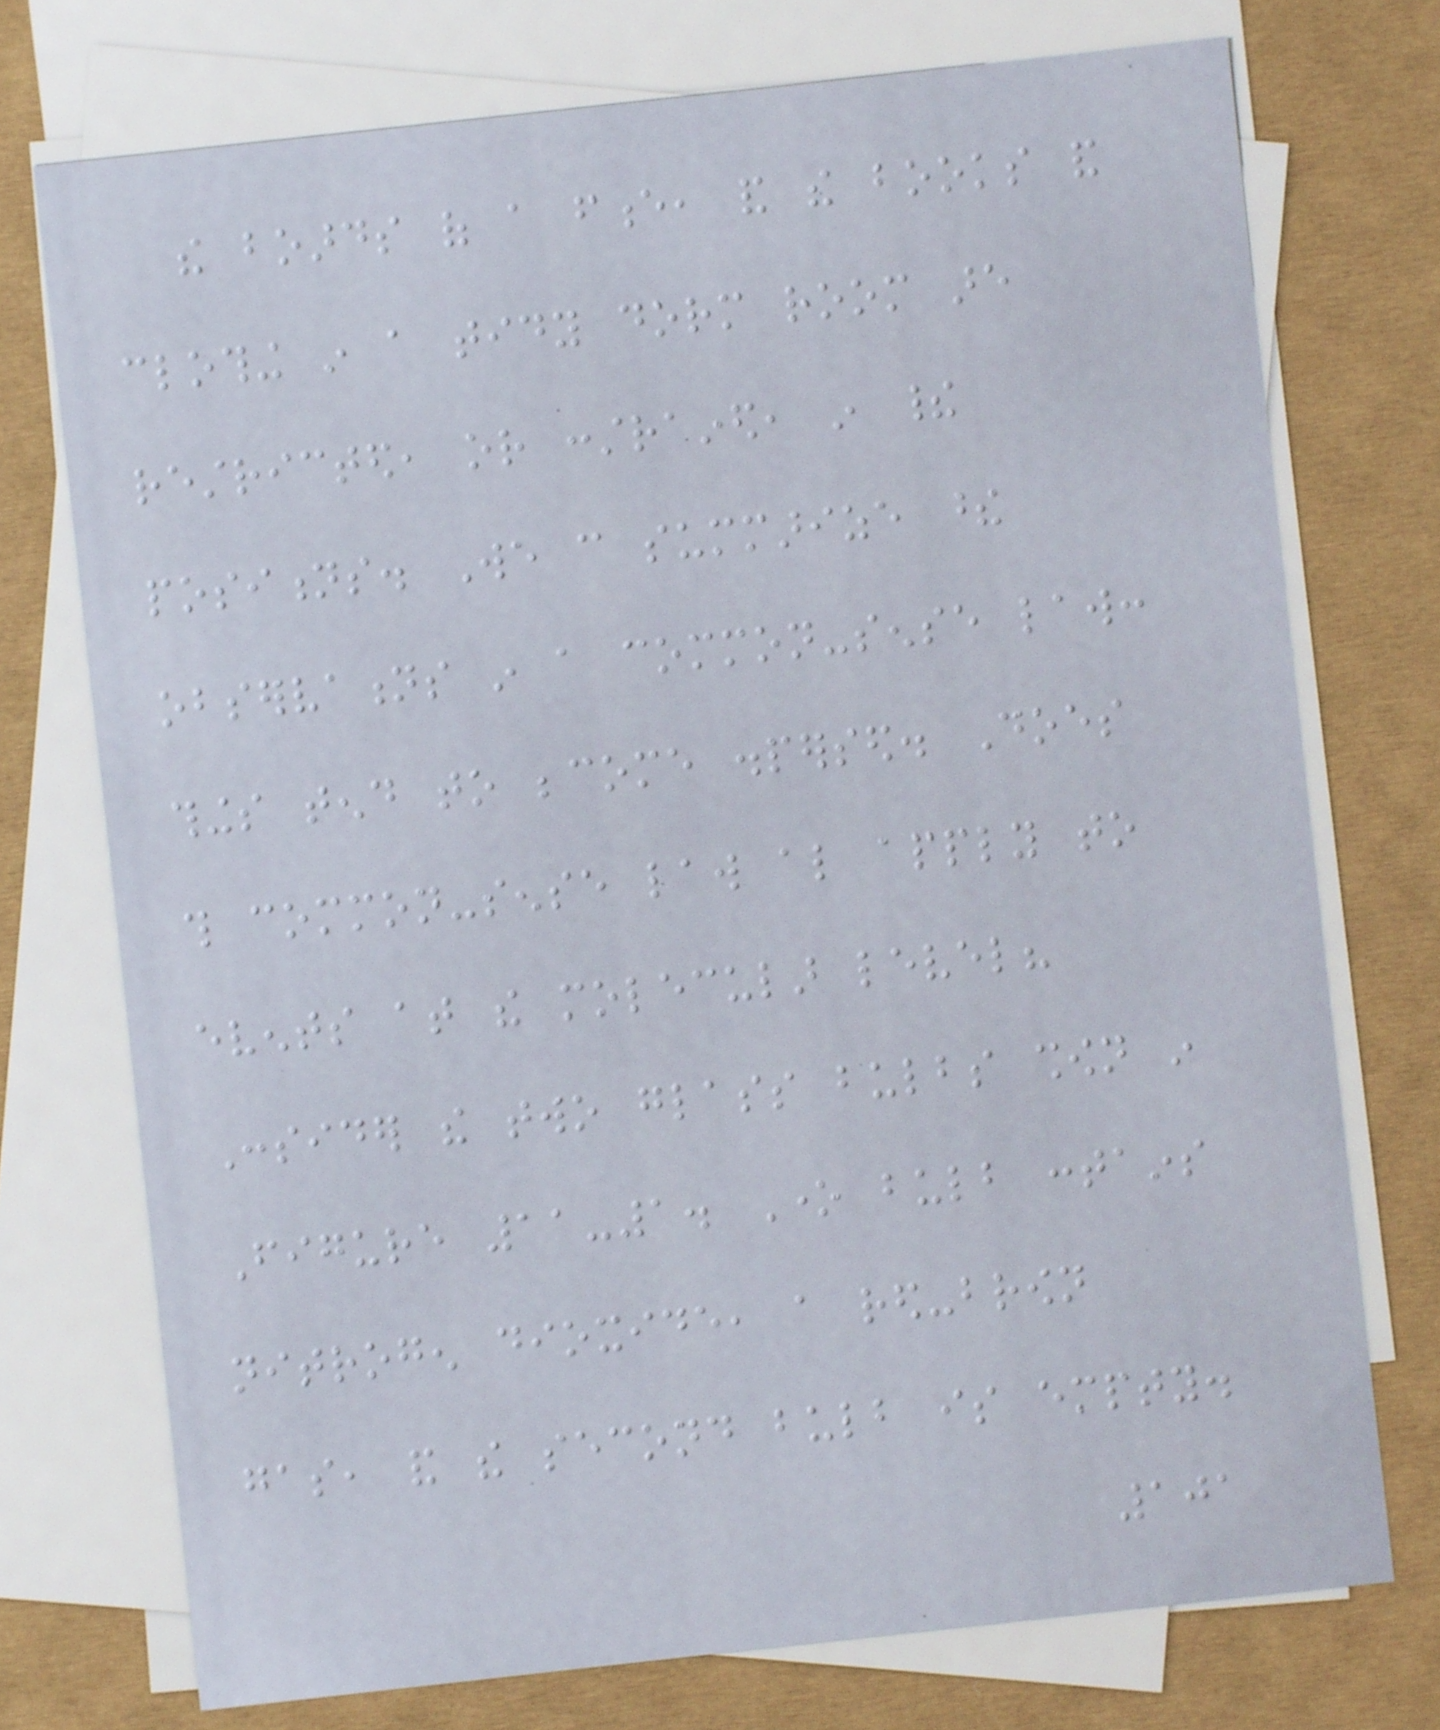the boards of a fence, and the books and
clothing in a tidy dorm room are
restricted, or constrained, in their
positions. We can summarize these
observations in a common-sense law:
things tend to become dispersed. Does
this common-sense law also apply to
events at the molecular level?
Consider the two glass bulbs shown in
Figure 11-1. One bulb contains
nitrogen dioxide, a red-brown
gas, and the second bulb is empty.
101
